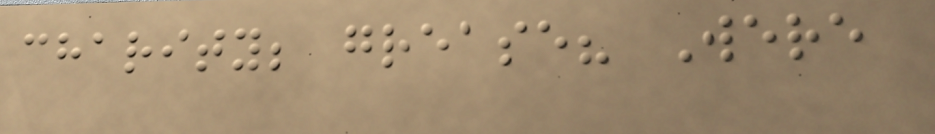charity; grease? Were
